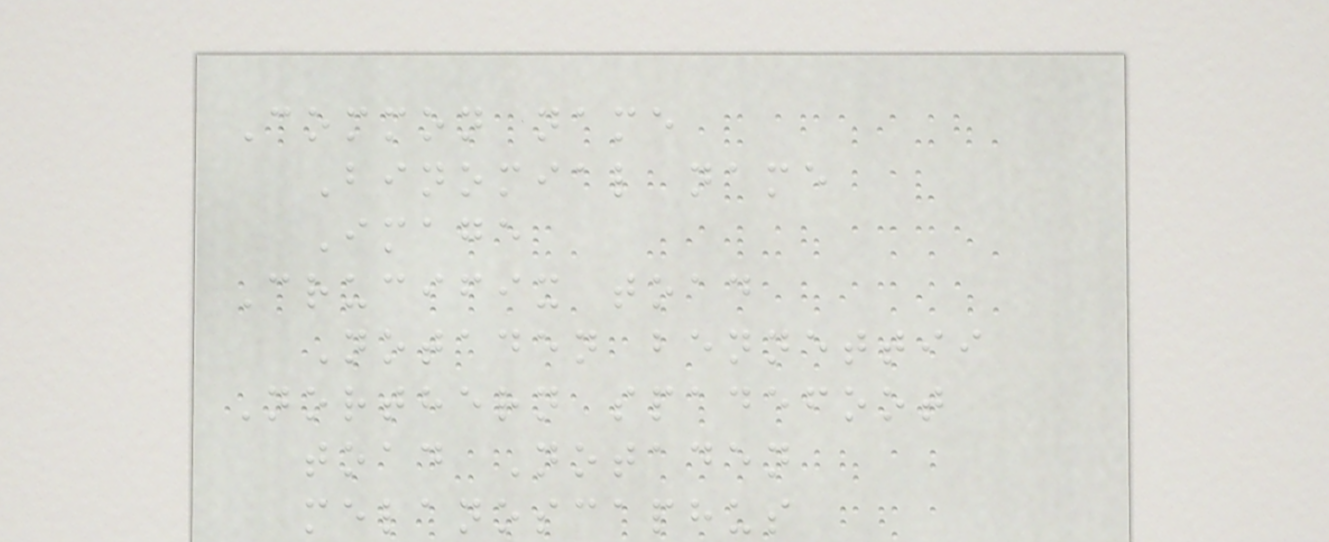Common name
Binomial name
Image
Crucifix toad
Notaden bennettii
Northern spadefoot
toad Notaden
melanoscaphus
